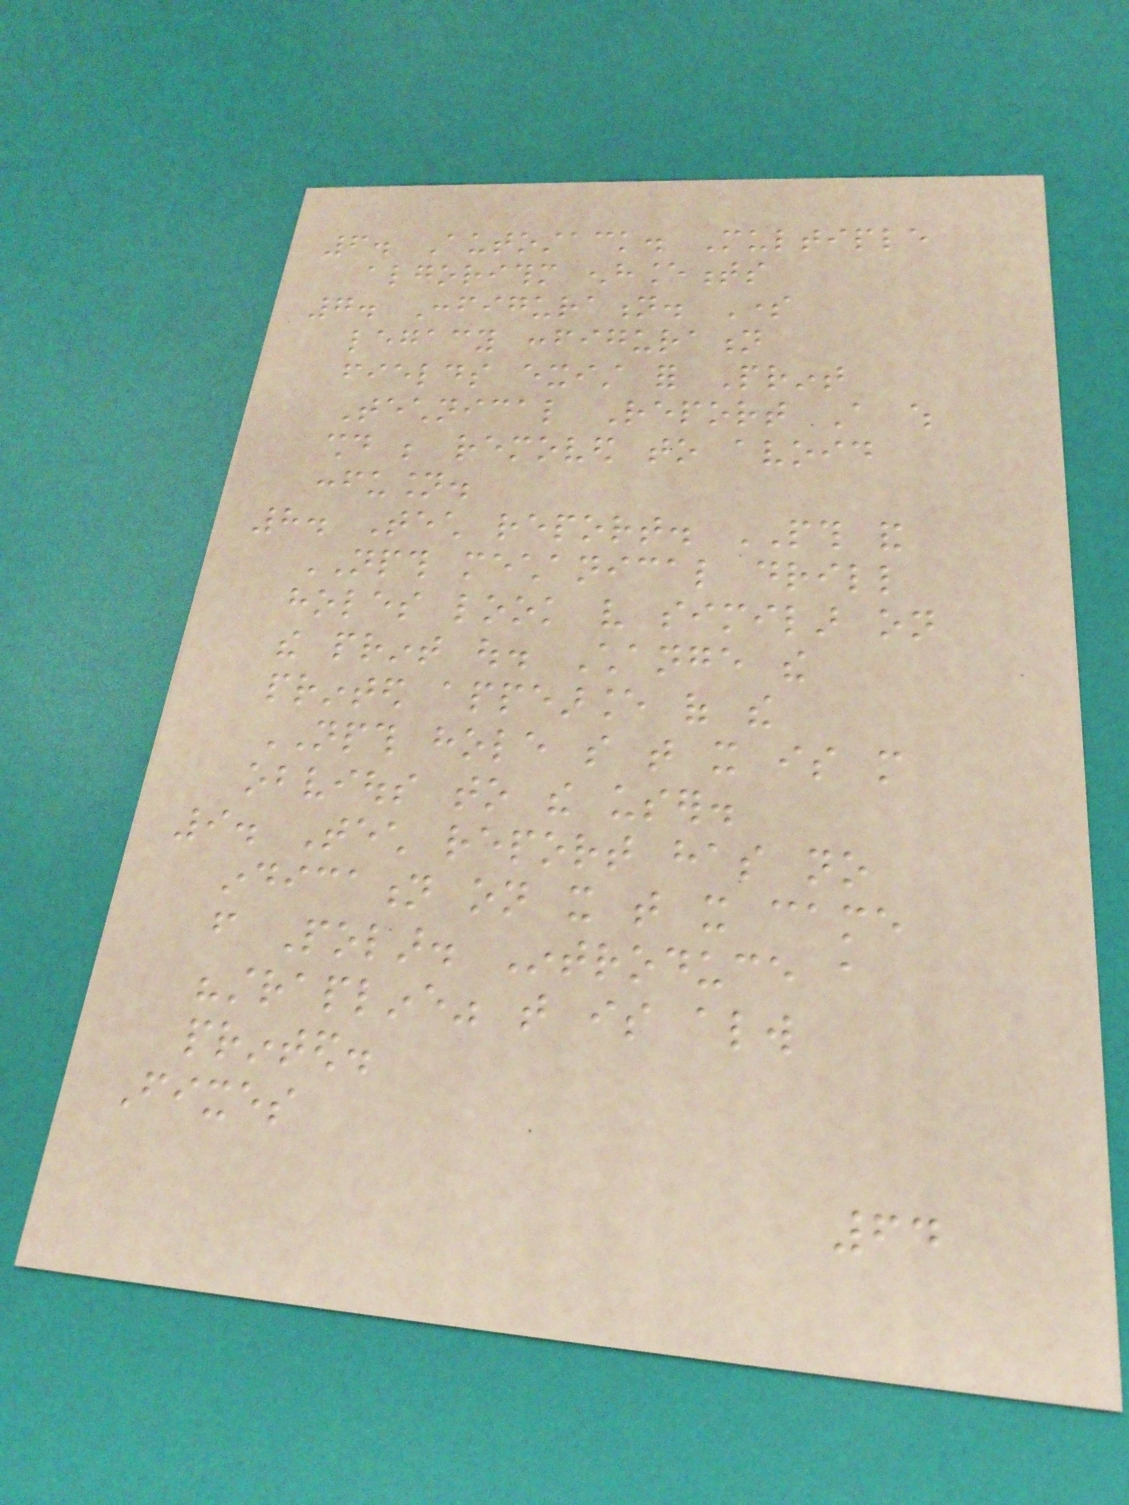6. Autostack. Multiple
algorithm enhancements
7. Configuration. Some
legacy configuration
fields exist for Print
Technical Report A which
should be removed to avoid
confusion.
8. Tech report. PTH and
NPTH mechanical drill
holes look very similar on
the print out. Change the
printed appearance of the
NPTH hole so that it is more
obvious to the user.
9. Tech report has no
indication on it that it came
from Polar. Introduce a
"strapline" that is always
printed.
Fixes
64
